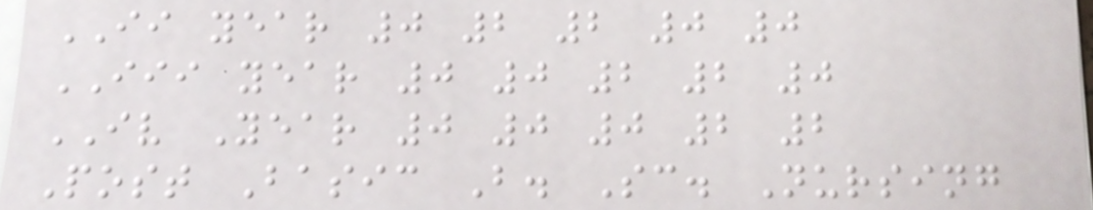II year 0 2 2 0 0
III year 0 0 2 2 0
IV Year 0 0 0 2 2
Post Basic B. Sc. Nursing
